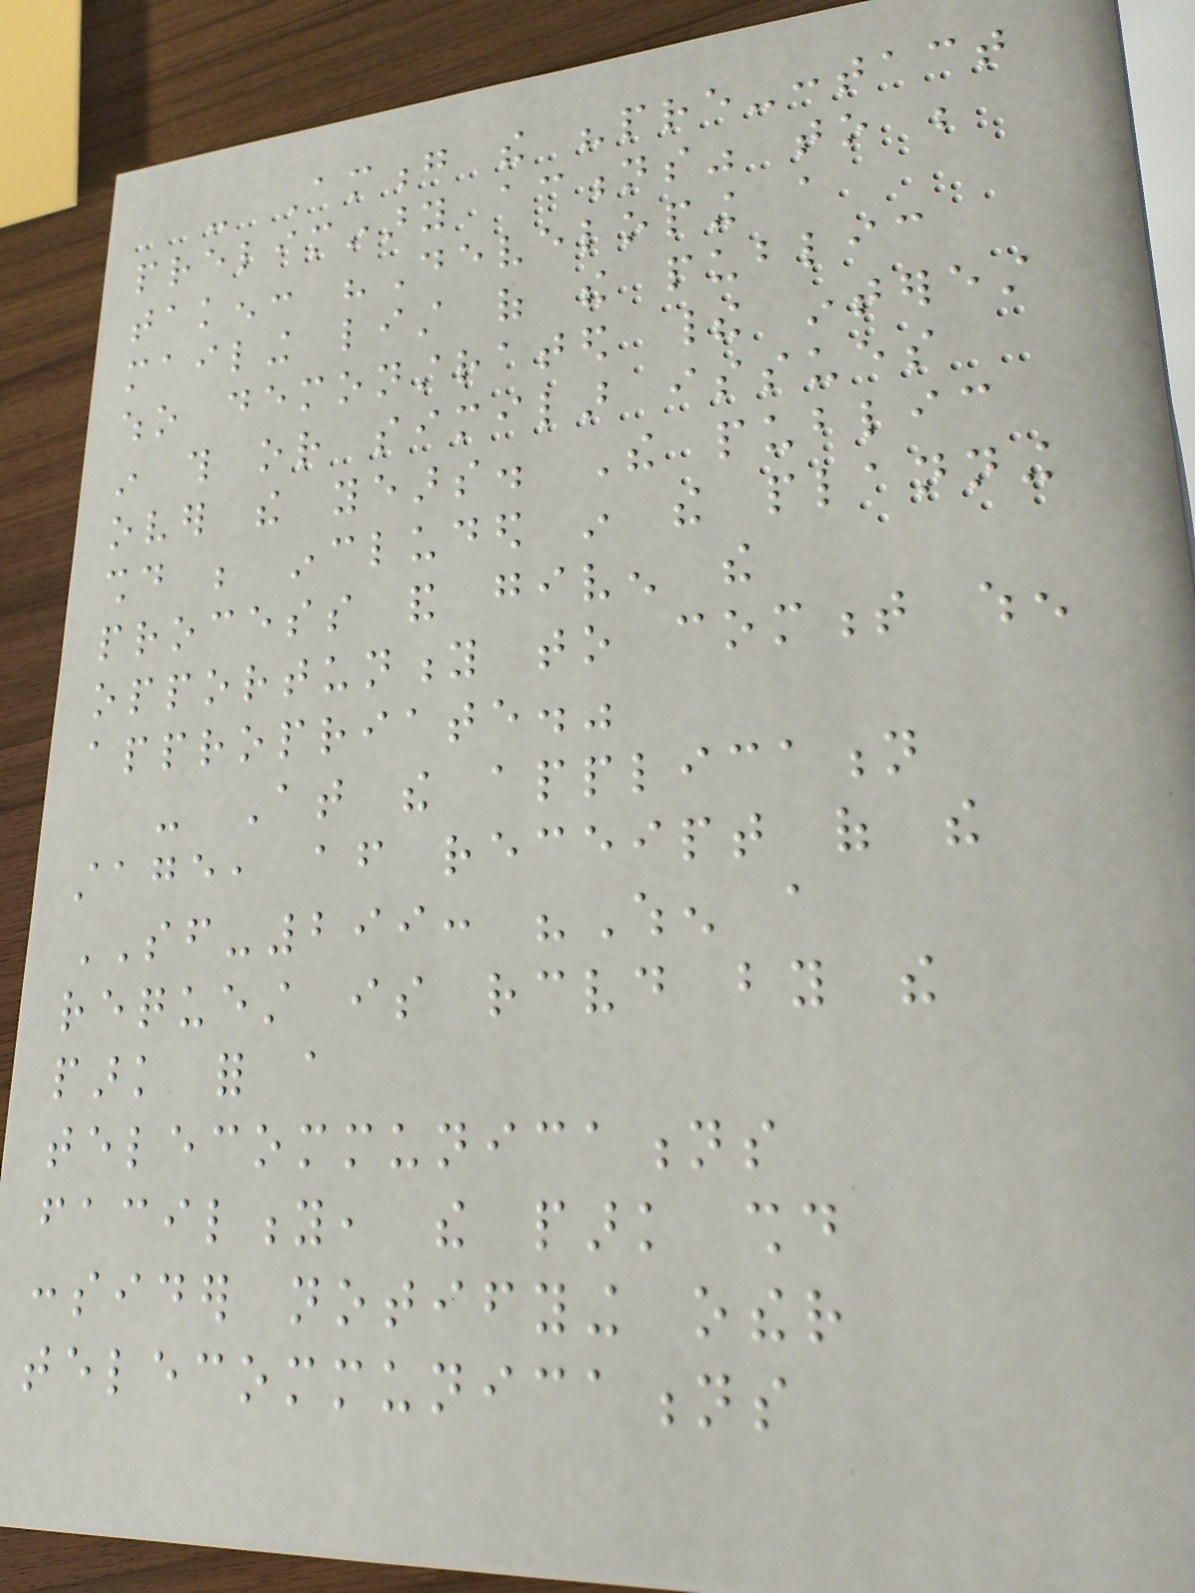- Among the "pre-contact
preliminary actions" to be
taken: "Developing a
mailing list of the public
who demonstrated their interest
in this or similar issues
over the years. The public
should be included in the planning
process and given the
opportunity to comment when
appropriate."
- At the application
stage, after receipt of the
SF-299: "When a
request is received by the
park for a
telecommunications
facility, the park should
consider notifying other
telecommunications
